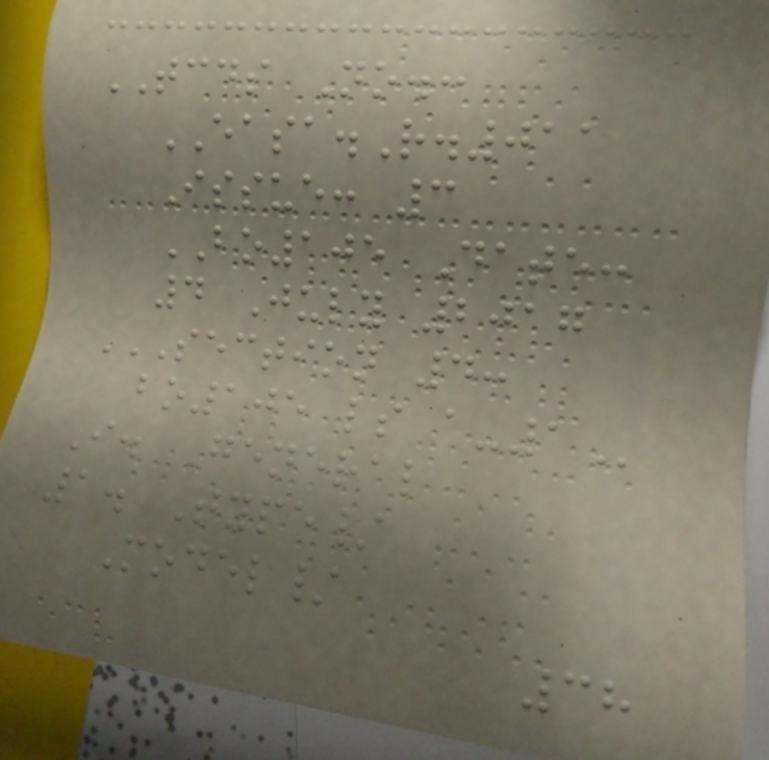TCDS No.:
EASA.R.011
Issue: 3
BO105 Date:
4 July 2017
SECTION 4:
BO105 LS A-1
I. General
1. Type/
Model/
38
